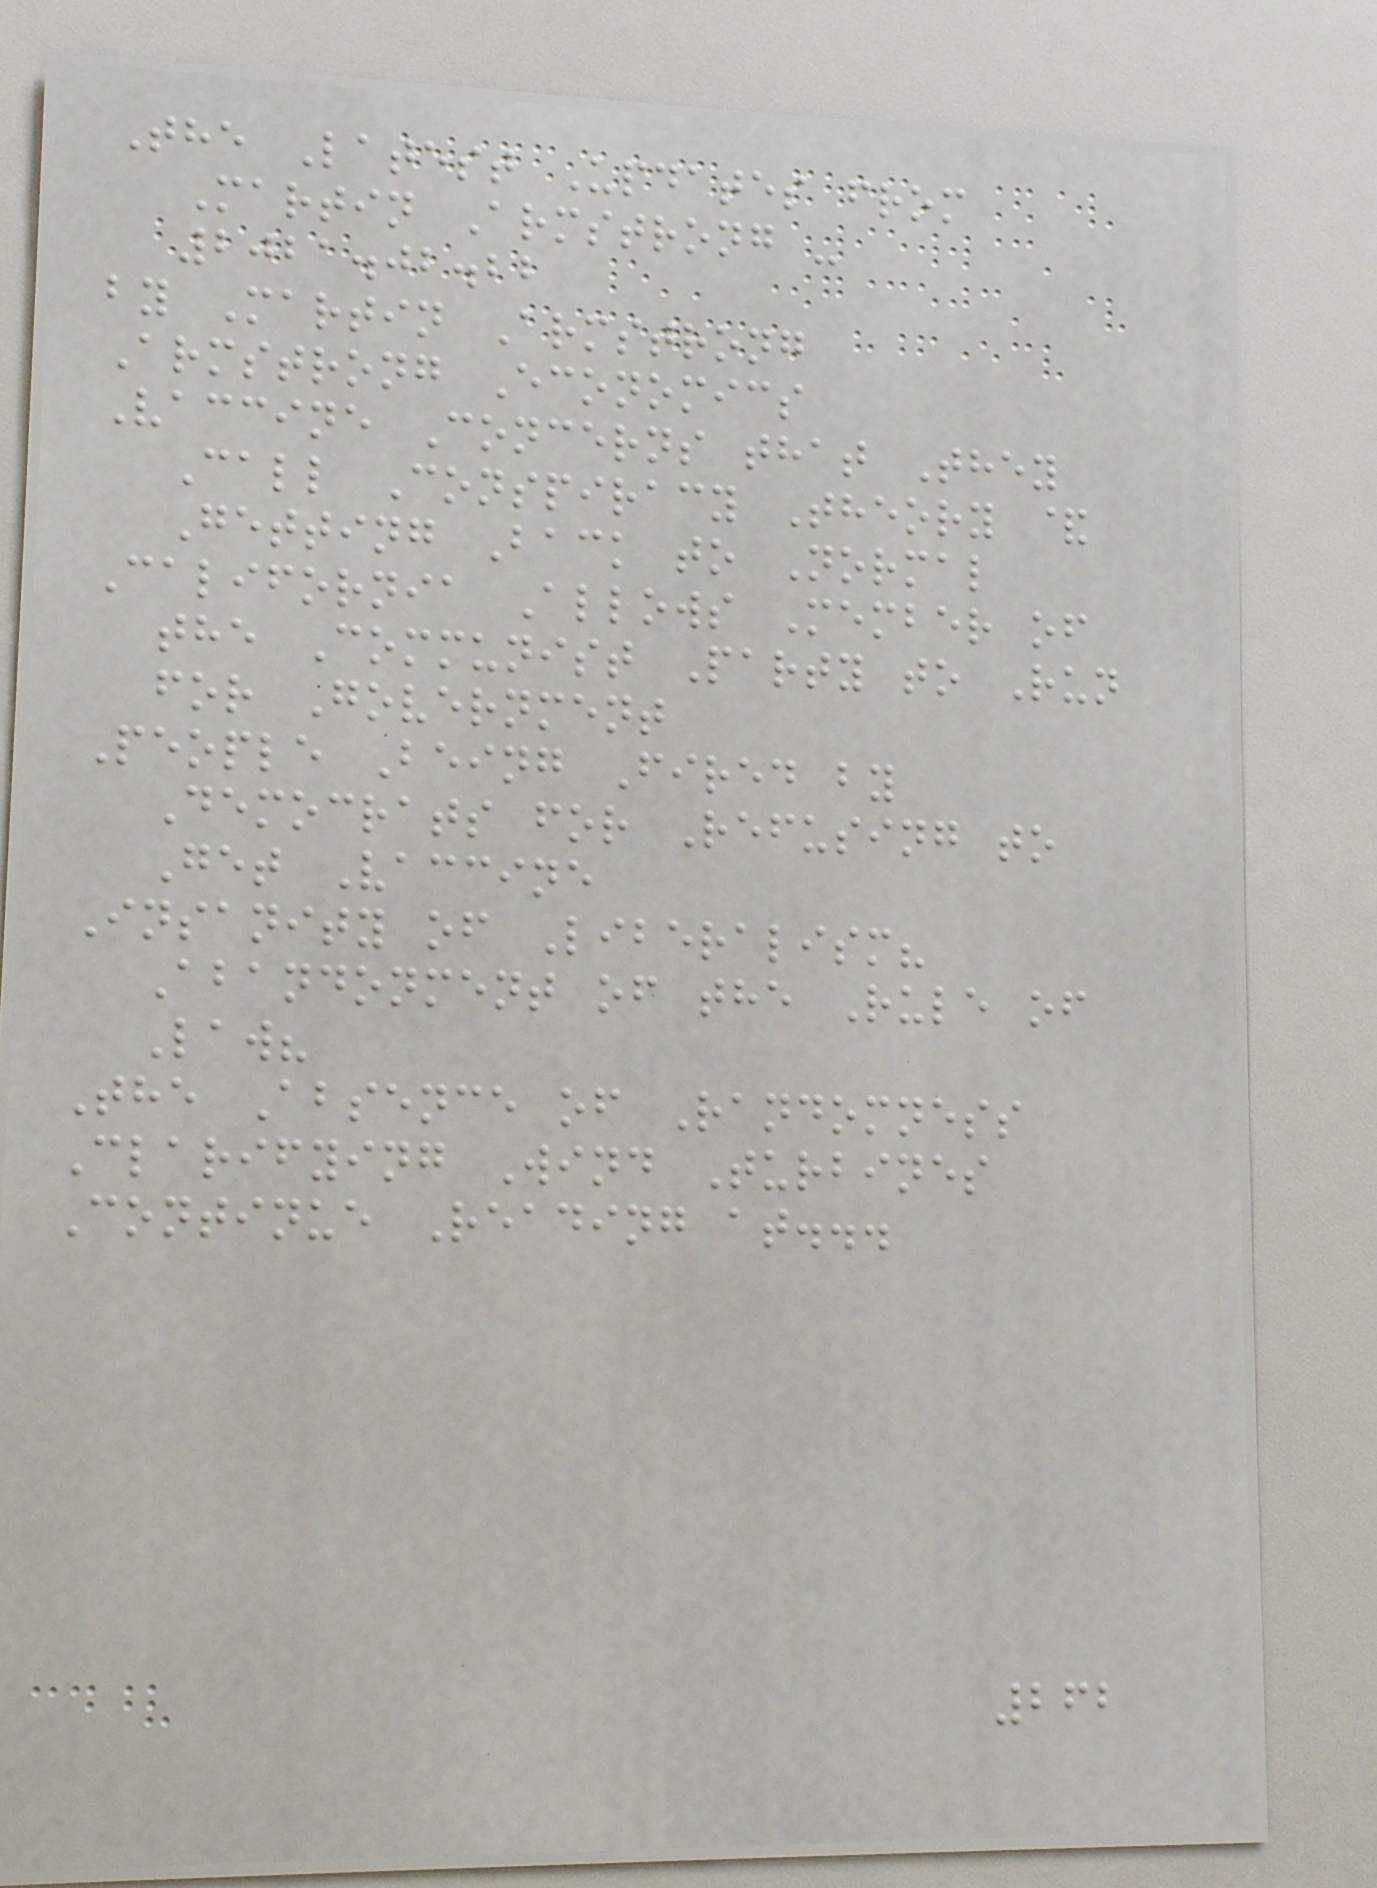The Latest Updates from
Martin Armstrong -
2021.02.22
by Martin Armstrong
Armstrong Economics
Vaccine Concerns that They
Call Conspiracy Theory &
Getting Back to Normal
California Allows Member of
the Communist Party to Run
for Government
People Being Fired by
Democrats for Refusing to
Get Vaccine
Insanity of Liberalism?
Abandonment of the Rule of
Law?
The Absence of Randomness
Clarifying Wind Turbines
Continue Reading at...
262
